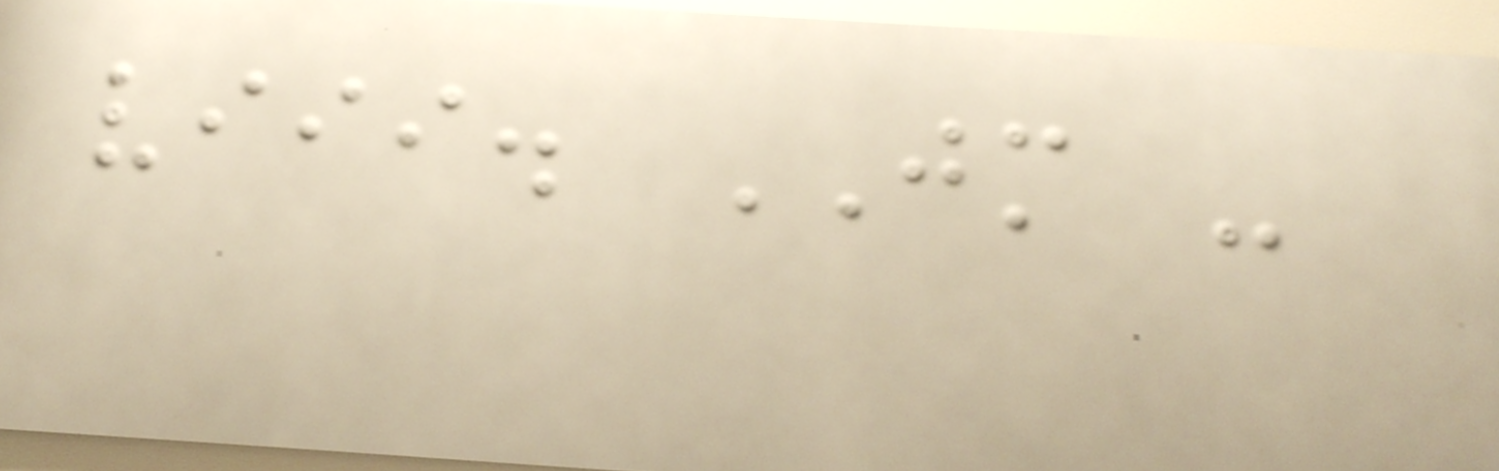viii. JM -
